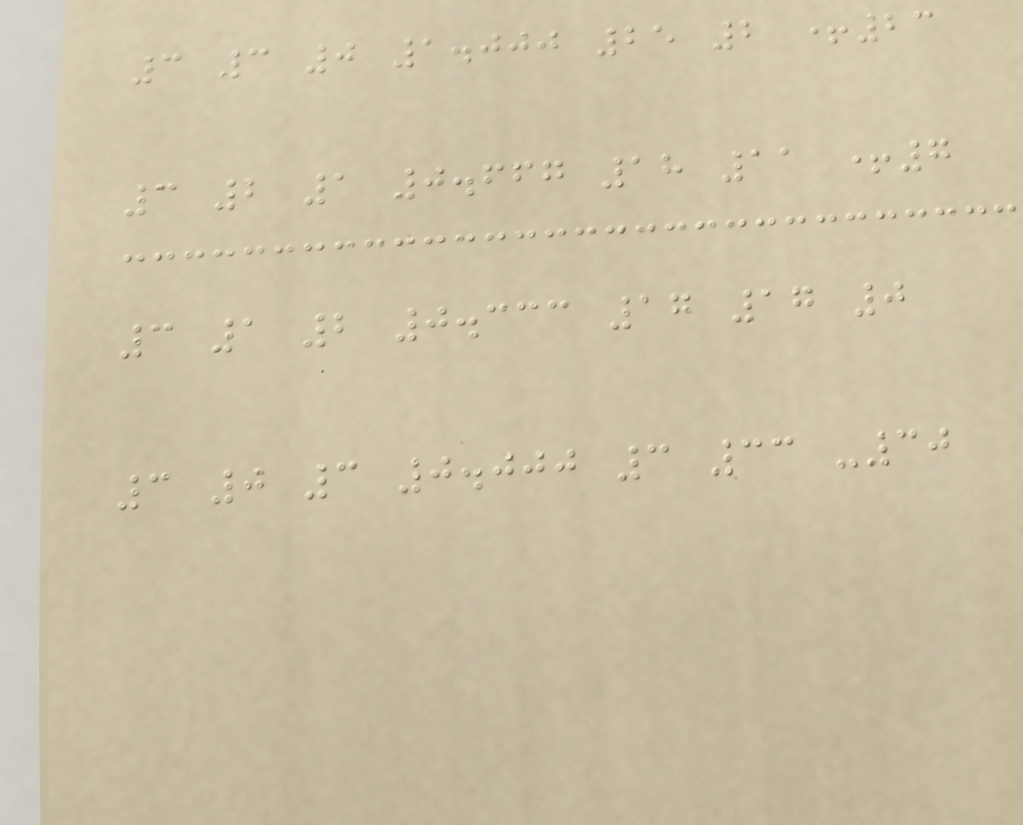3 3 0 1.000 25 2 +23
3 2 1 0.667 18 11 +7
3 1 2 0.333 17 17 0
3 0 3 0.000 3 33 -30
